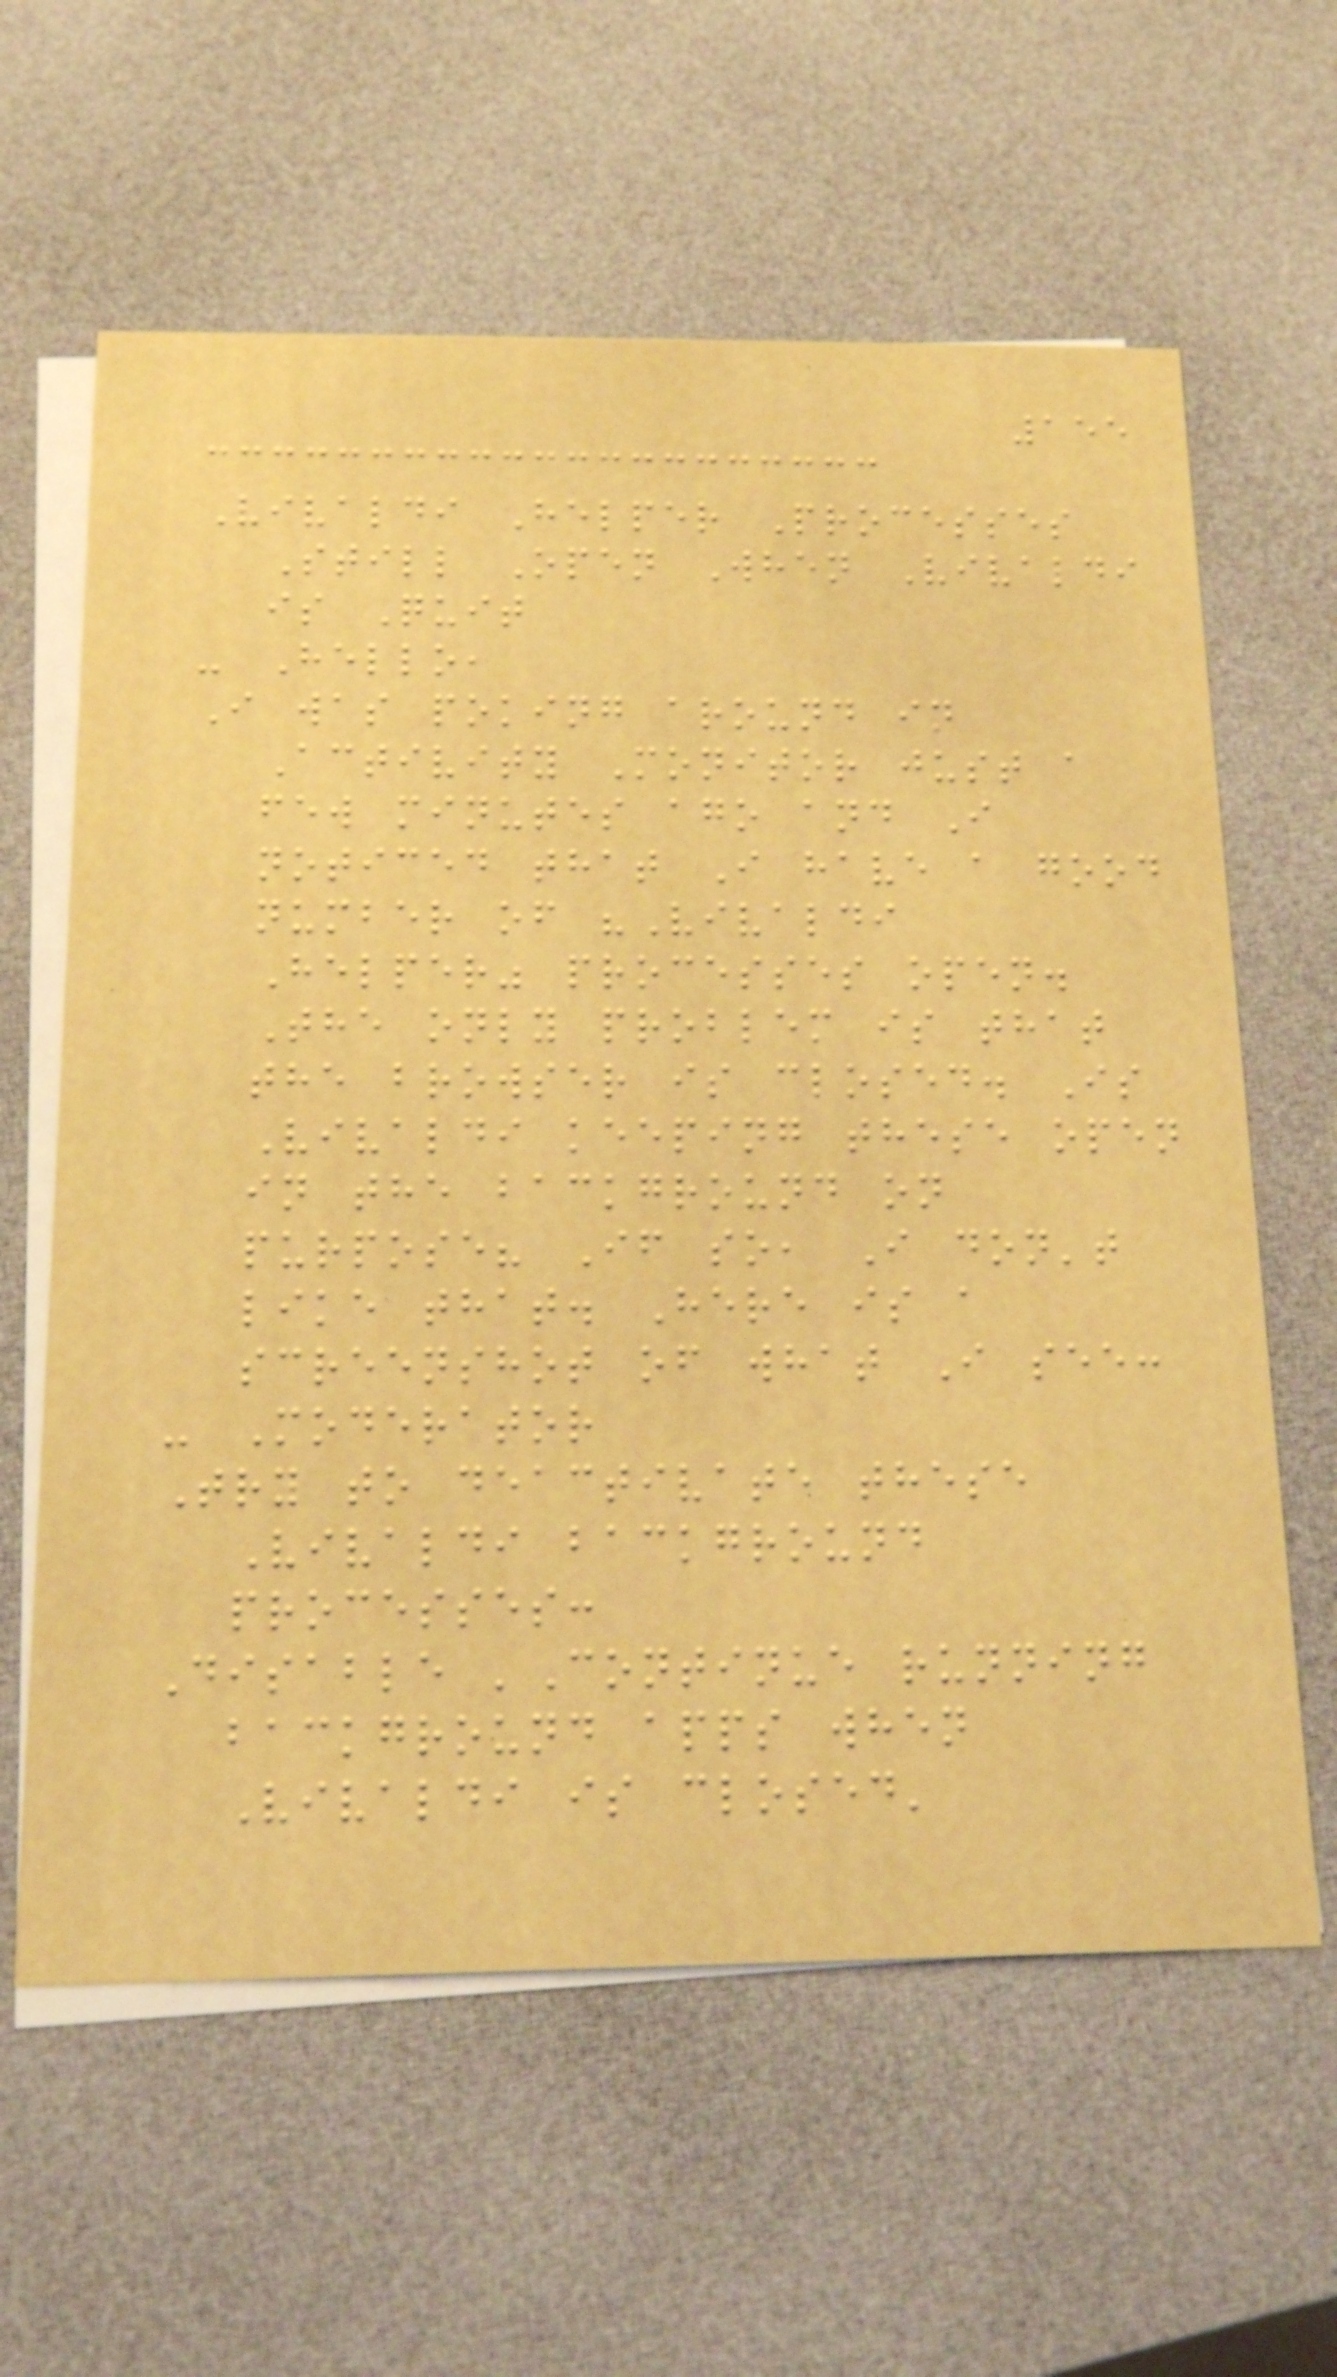155
Vivaldi Helper Processes
Still Open When Vivaldi
is Quit
- Hello,
I was poking around in
Activity Monitor just a
few minutes ago and I
noticed that I have a good
number of "Vivaldi
Helper" processes open.
The only problem is that
the browser is closed. Is
Vivaldi keeping these open
in the background on
purpose? If so, I don't
like that. Here is a
screenshot of what I see:
- Moderator
Try to deactivate these
Vivaldi background
processes:
Disable 'Continue running
background apps when
Vivaldi is closed'
